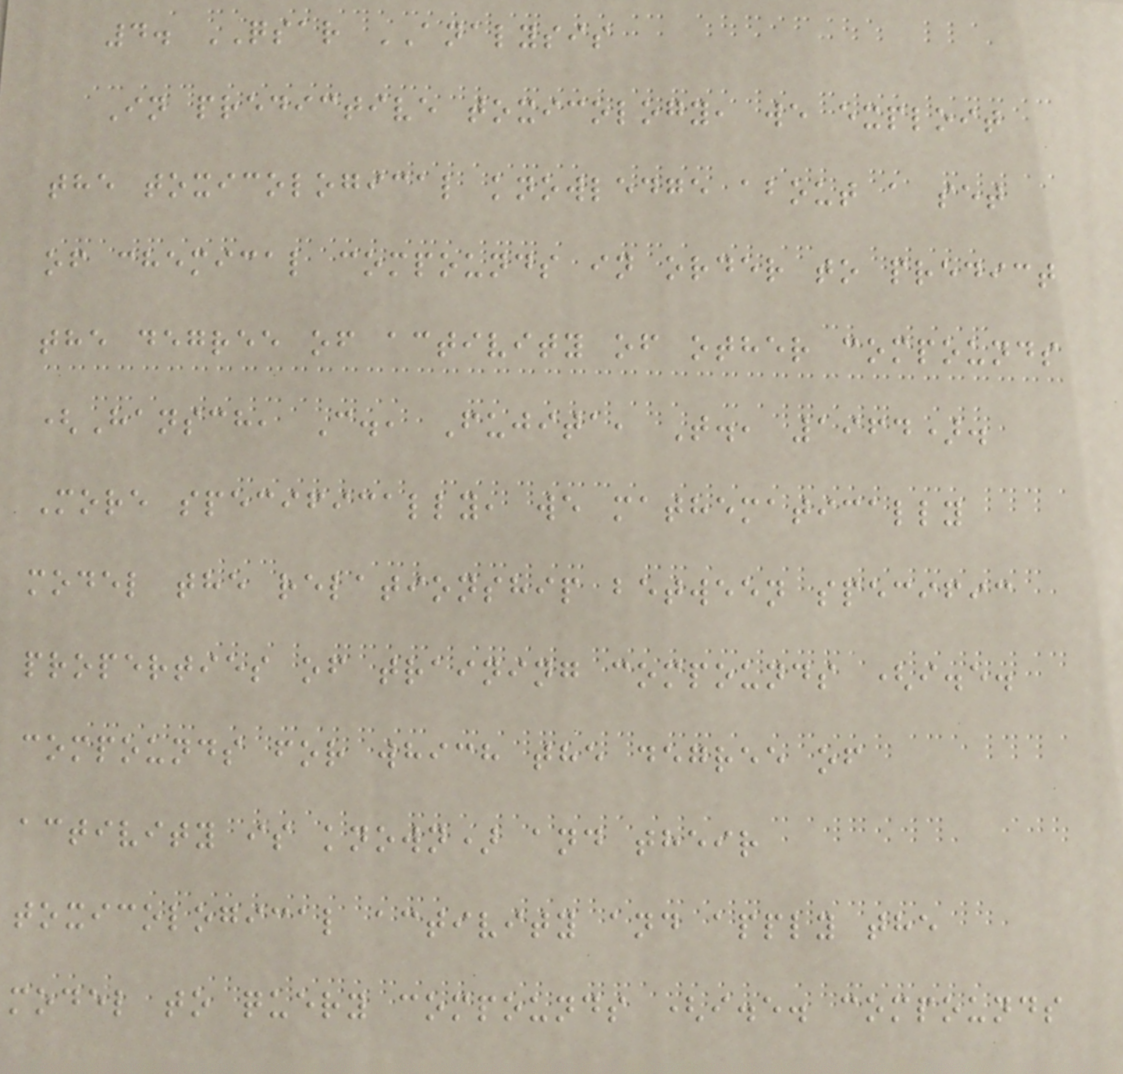4. QSAR ANALYSIS
In predictive toxicology, we exploit
the toxicological knowledge about a set
of chemical compounds in order to predict
the degree of activity of other compounds
(Hansch, C., Fujita, T., 1964).
More specifically, we mathematically
model the relationship between specific
properties of training compounds (i.e.
compounds for which the degree of
activity is known) and their
toxicological activity and apply the
model to query compounds (i.e. compounds
